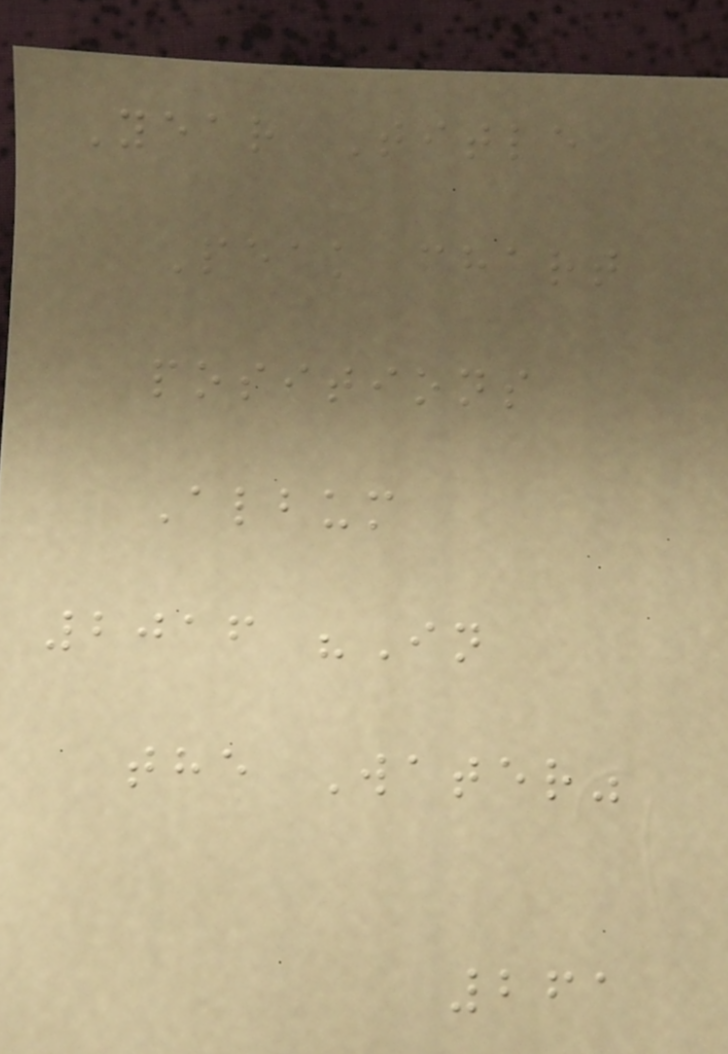Year Title
Peak chart
positions
Album
2016 "In
the Water"
261
